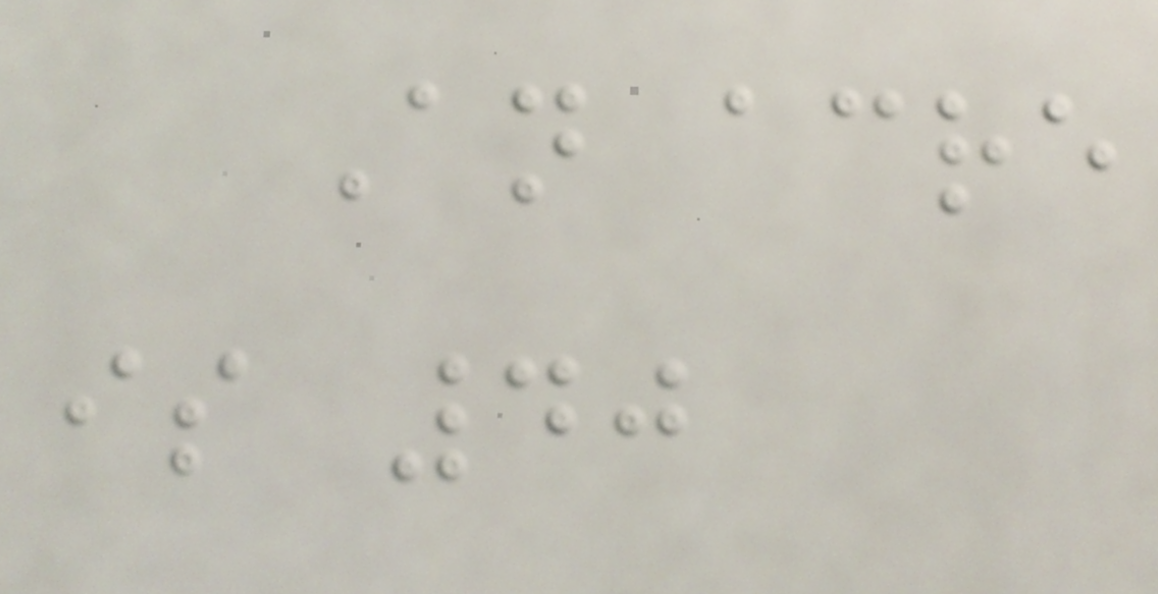An acre
is 40
